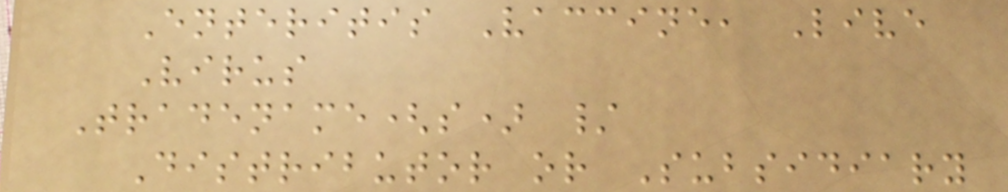Enteritis Vaccine, Live
Virus
Tradename(s) /
Distributor or Subsidiary
